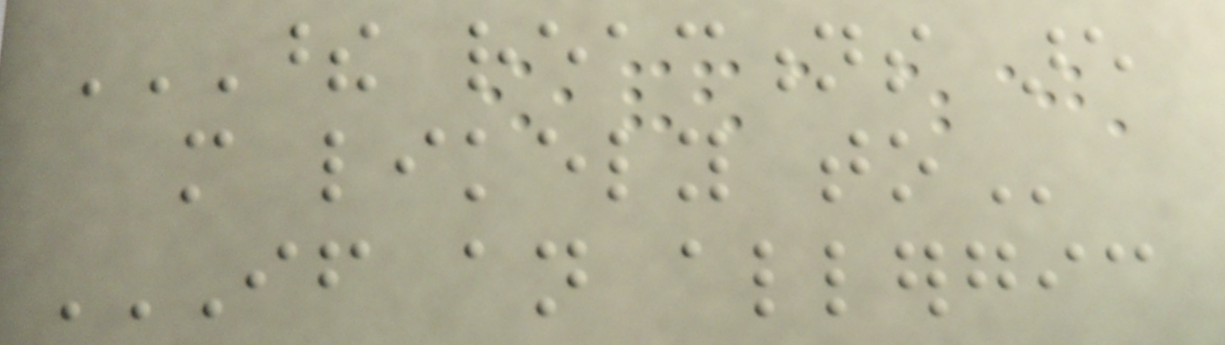THESE REACTIONS ARE
MORE LIKELY TO
IF AN ALLERGIC
